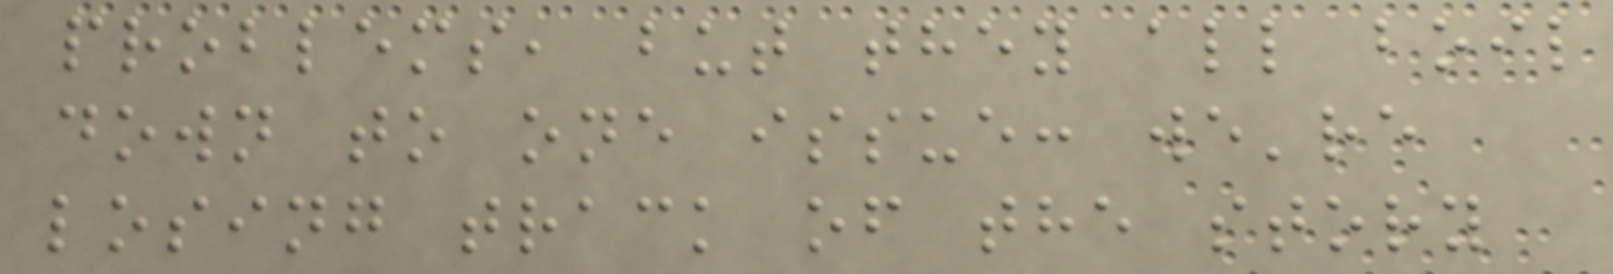problems, but they all boil
down to one issue: we're
losing track of the story
